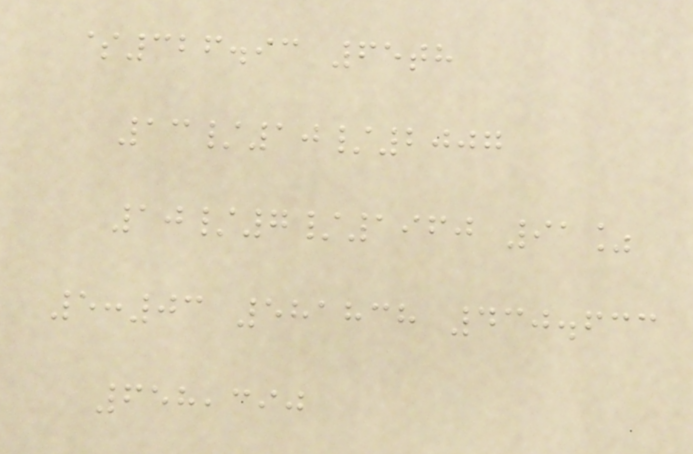$326.93 65th
13/10/2007
10/7/1960 91%
5:03 581838 430.633
658,390
